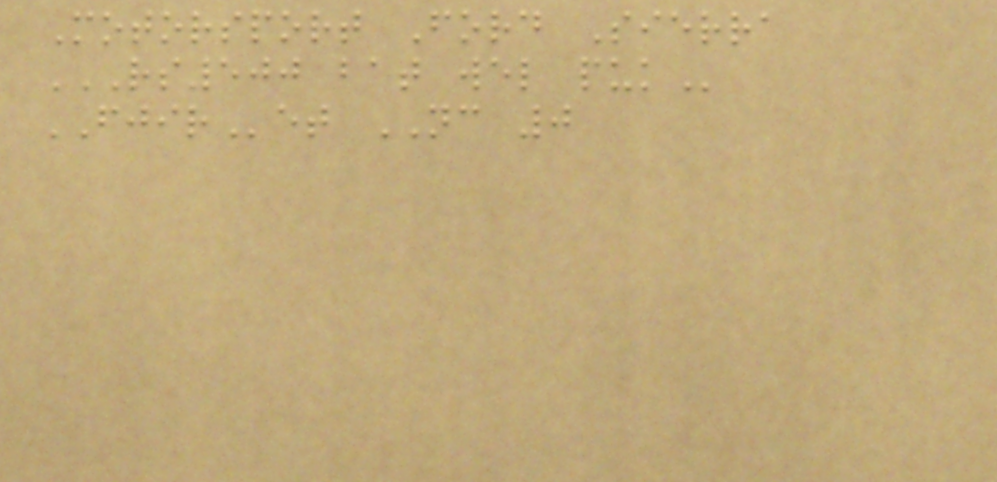Motorsport Ford Sierra
RS500 BAT WEL PUK
FJIRet NC 0
